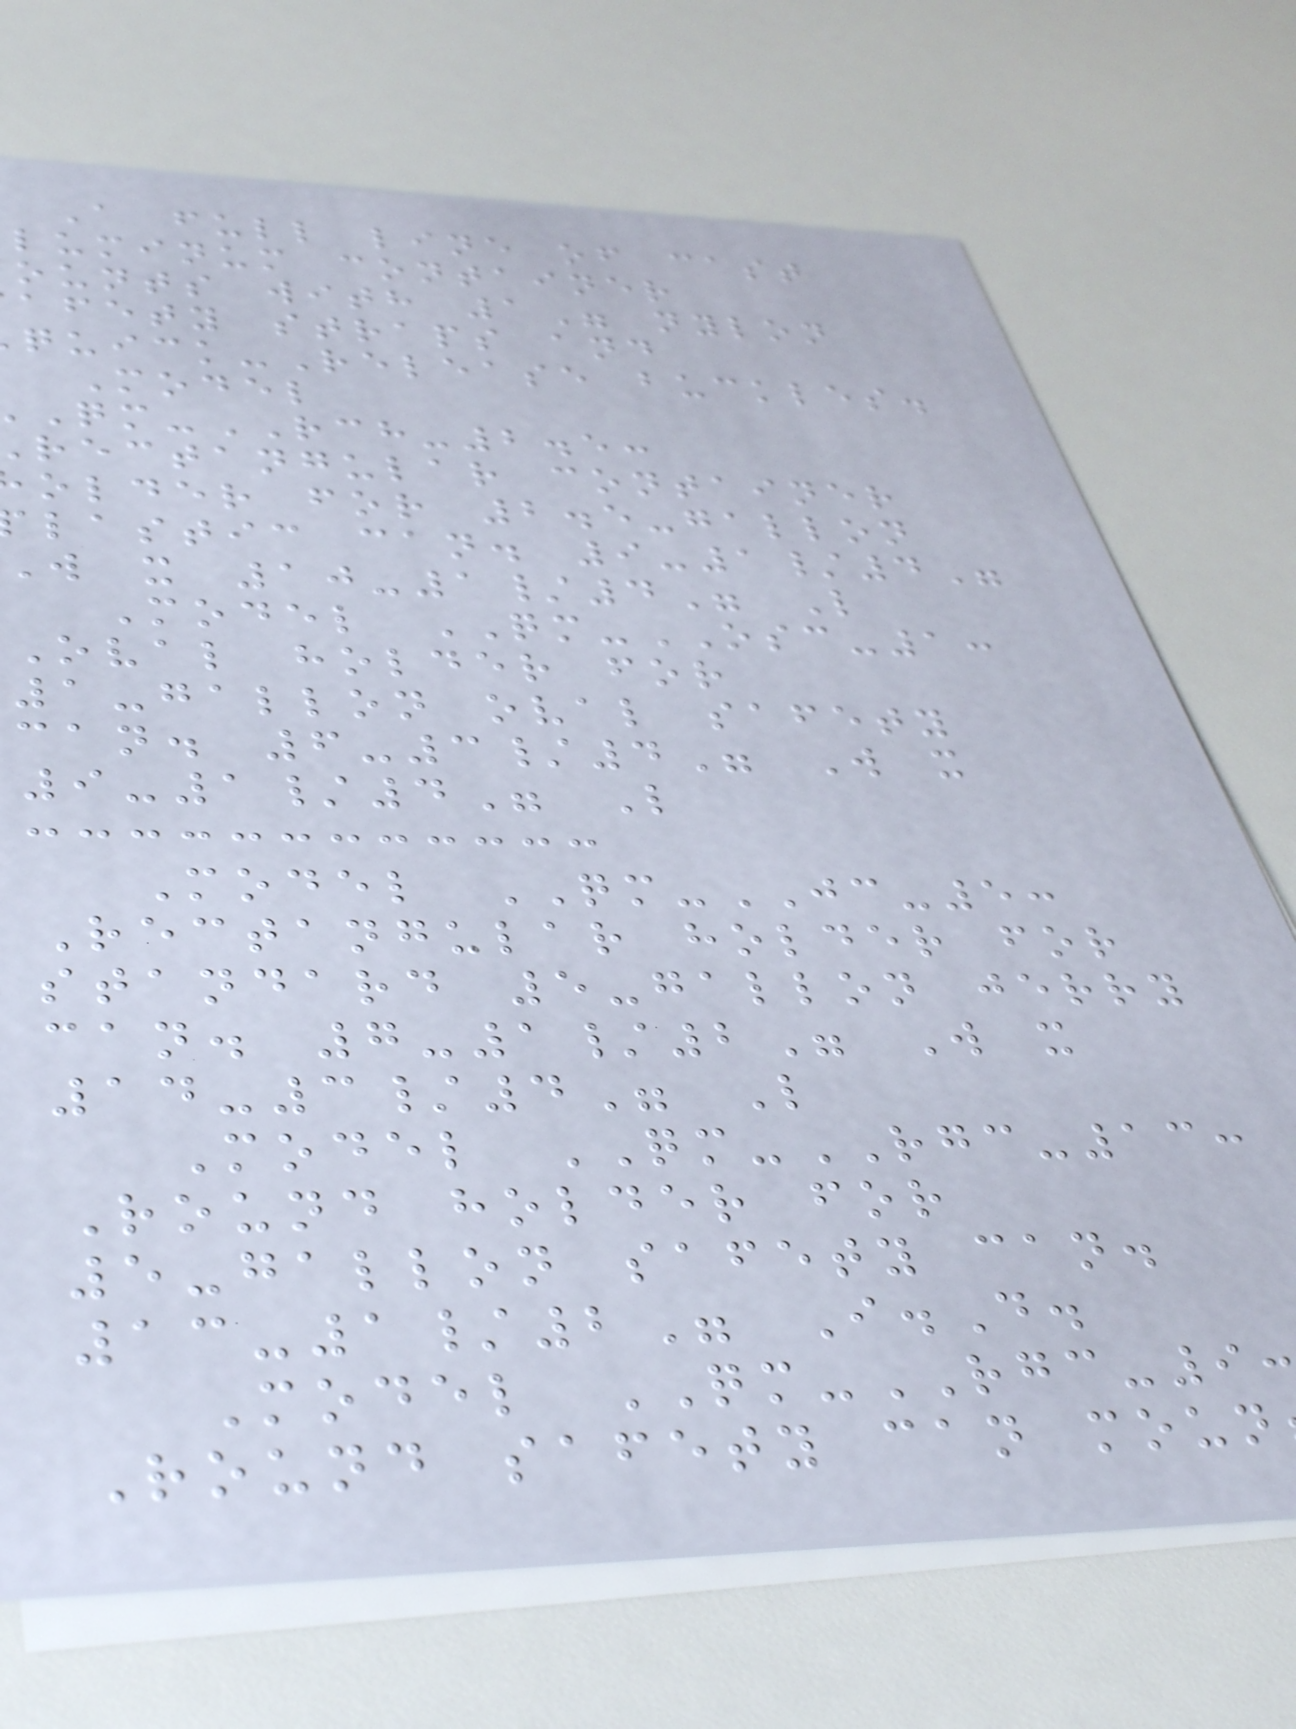A full line of cast
luminum container
ounts with 1" nylon
afety straps and
uick-Release buckles.
Model
-RCH-2.5:
rectangular container
older for 2.5-gallon
lastic can. 9-1/4"
W x 10-1/4" L
Model QM-OSC-1:
Oval holder for
1-gallon oval safety
can. 6-3/4" W x
9-1/4" L
Model QM-JC-5:
Rectangular holder for
standard 5-gallon jerry
can. 7-1/2" W x
14-3/4" L
Model QM-RGC-13:
Round holder for
5-gallon safety can.
13-1/2" I.D.
Model QM-RGC-9
Round safety can moun
